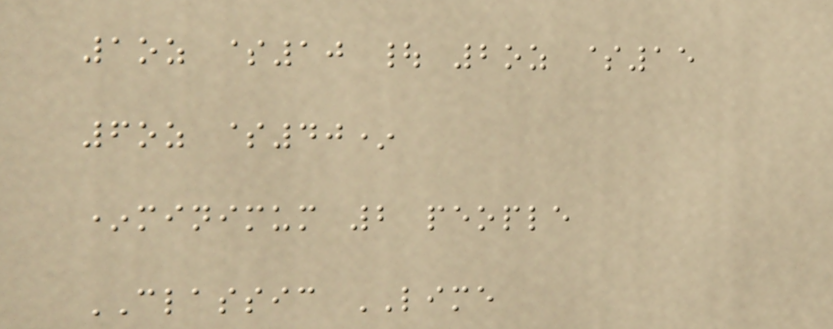1oz $10 | 2oz $15
6oz $40*
*minimum 2 people
CLASSIC LIME
